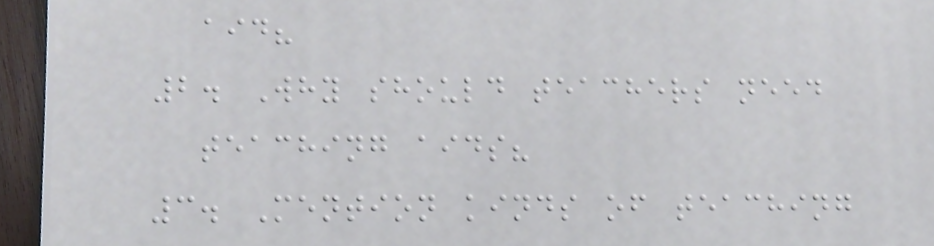aid?
2. Why should teachers need
teaching aids?
3. Mention kinds of teaching
